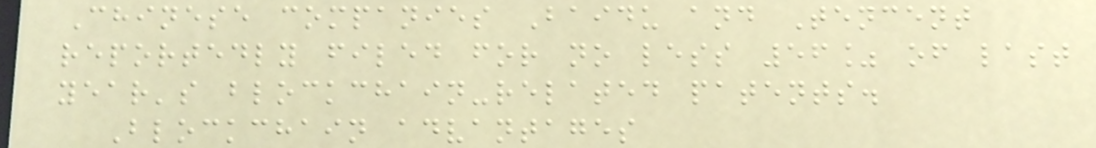Chinese companies Baidu and Tencent
reportedly filed for no less 56% of last
year's blockchain-related patents.
Blockchain advantages
